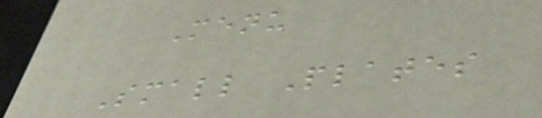Menu
Small Plates
